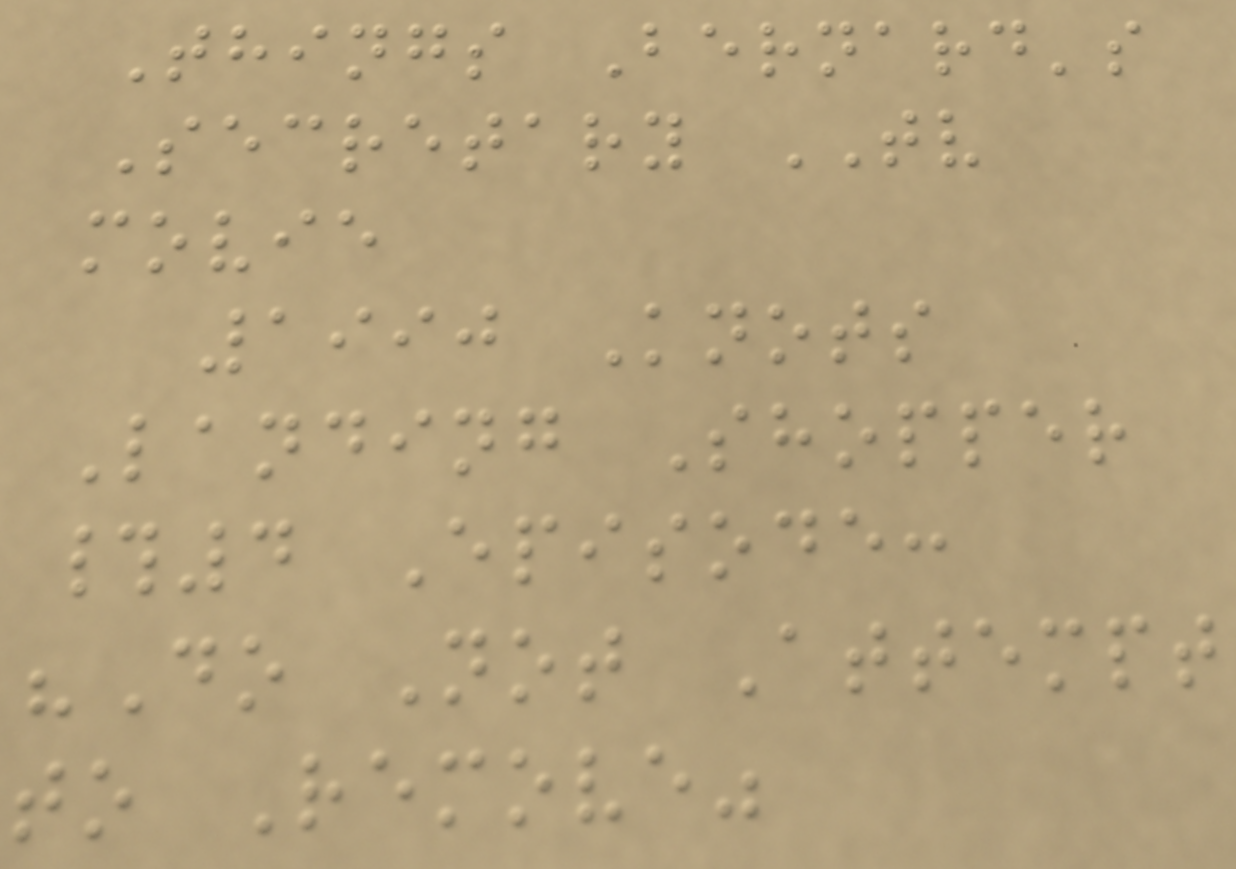Things Bernard's
Secretary TV
movie
1990 Knots
Landing Shopper
#4 Episode:
"Do Not Attempt
to Remove"
